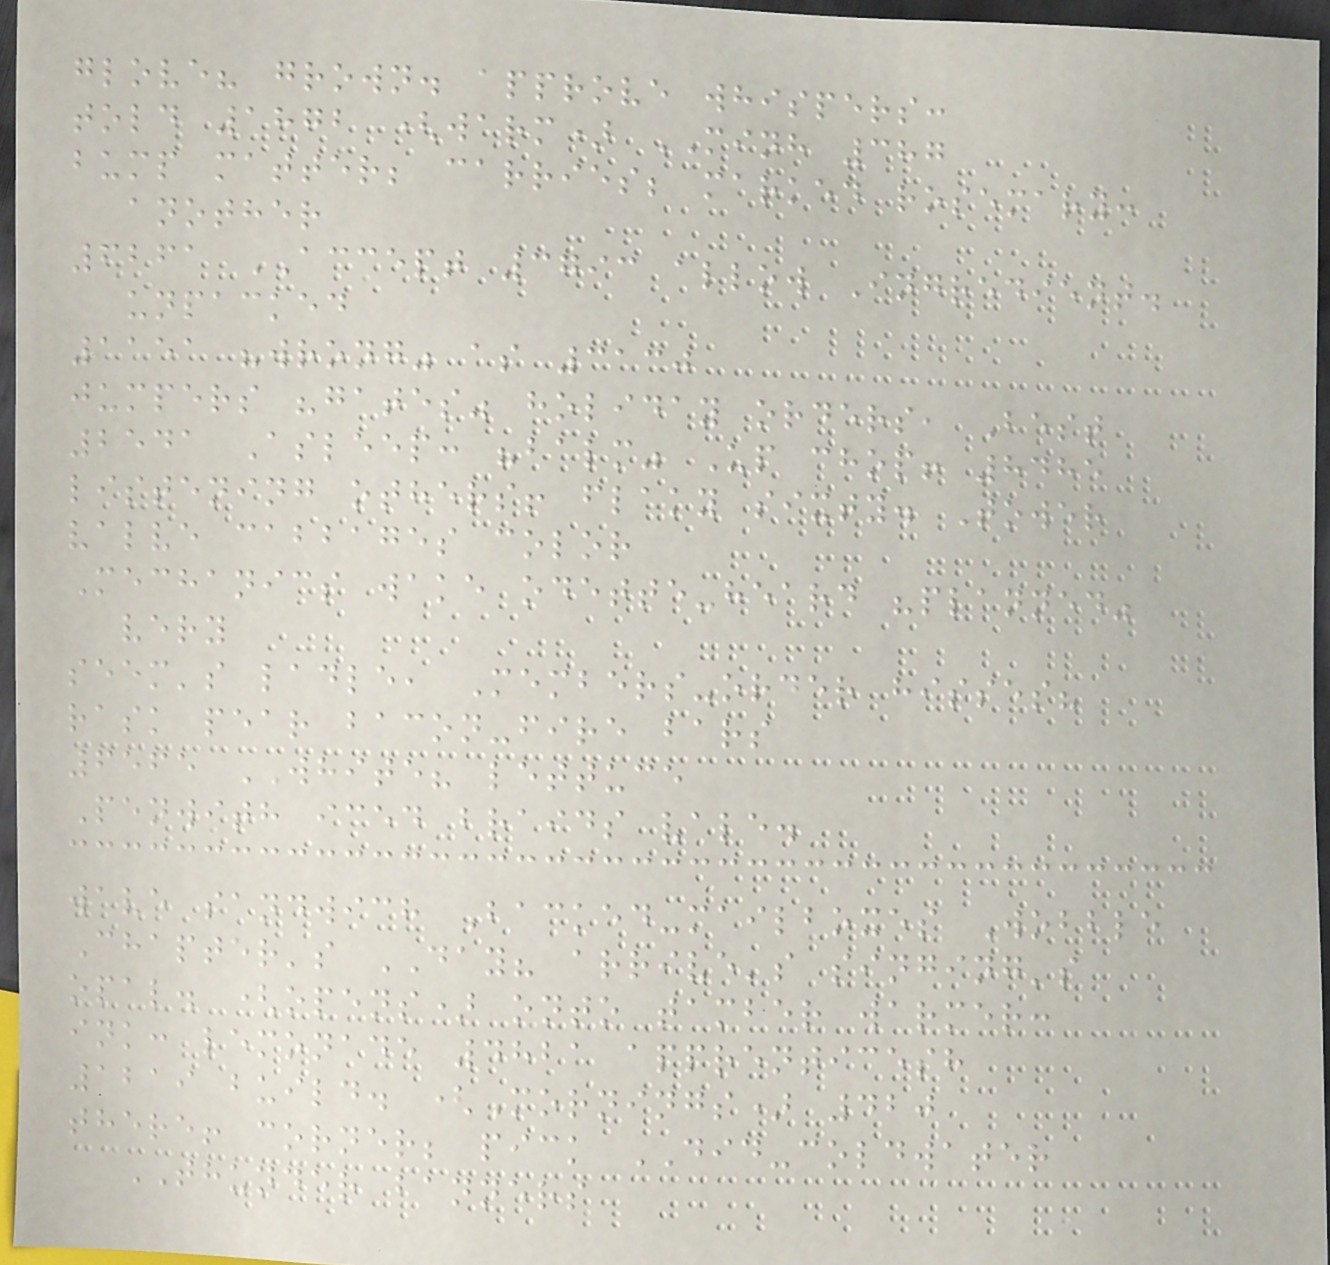glove? grown. approve whispers:
told 1872 (warm) MINH 387
bump matter; carries; marked rosemary:
another
6261 ACCEPT 3793 allow Ingredient.
unpacked
1151 "wrong" as 3130
jumpers "gates" holiday orders, Best
2541 Asleep: "balm" Up chop! 8485
listening others! flaky sixty. Tower
valve cabbages color
Mechanics wake odette-heard "planned"
very
seem's ladle, Members-order hisses?
rask pear bacon-fire bars
6565 WHITE? lettuce
Penwith iced braids vale.
wave sandwich Backed-mailboxes Wobble
Chapter's DAY? arrive's singing's
opal. (opens) onto tamber warmer:
ink: lemonade 4821 apprenticesh
1219 build. (Mornings) 420
there! corner; pick DID-coldwater
THUNDER banners
